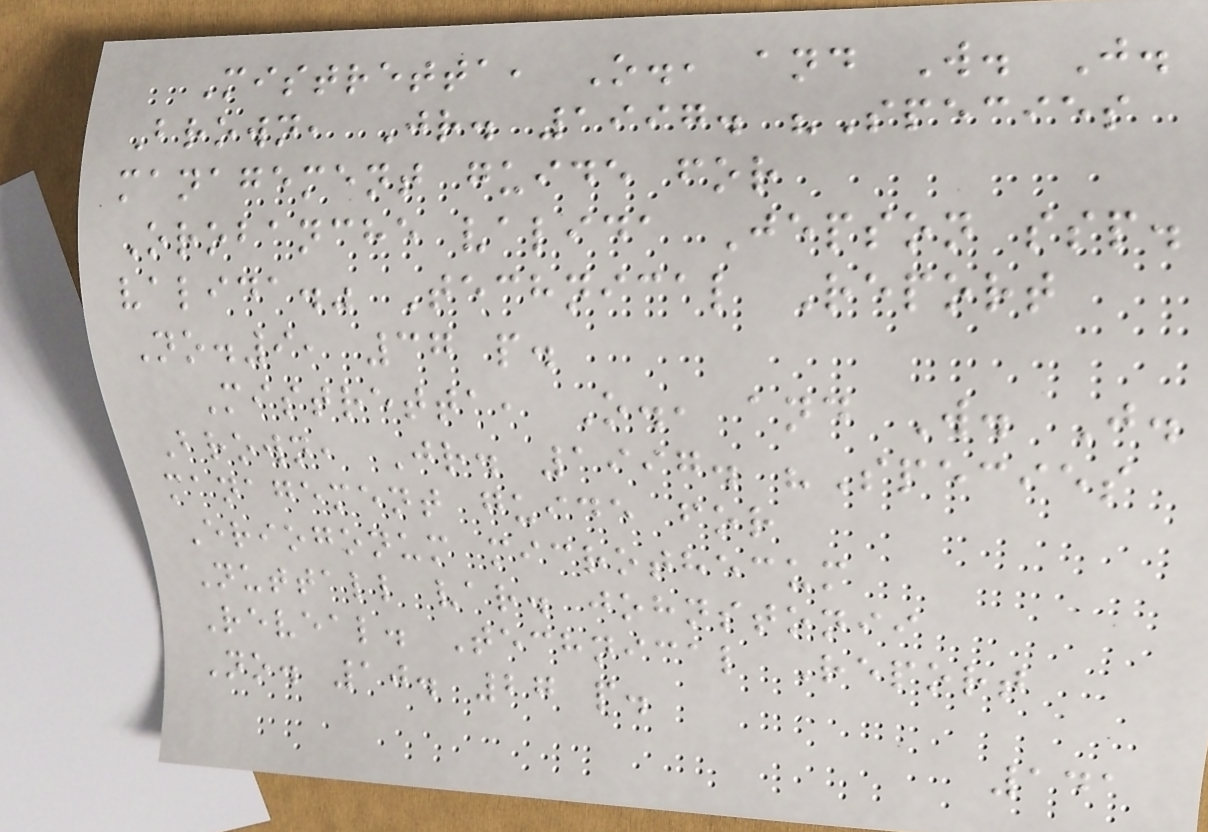Mistretta, O., and W. J.
Brown, Jr. 1997. "Species
management guide for
Orobanche valida Jepson ssp.
valida." Technical Report
No.9, 37 p.
Mistretta, O., and W. J.
Brown, Jr. 1997. "Species
management guide for
Eriogonum microthecum
Nuttall var. johnstonii
Reveal. Technical Report
No. 10. 27 p.
141
